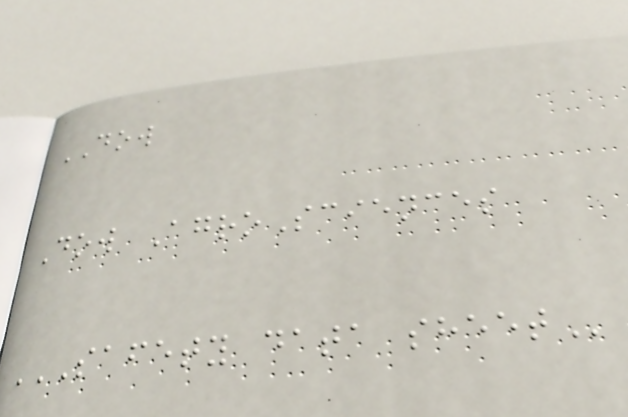DOW
Dow AgroSciences
SAFETY DATA SHEET
